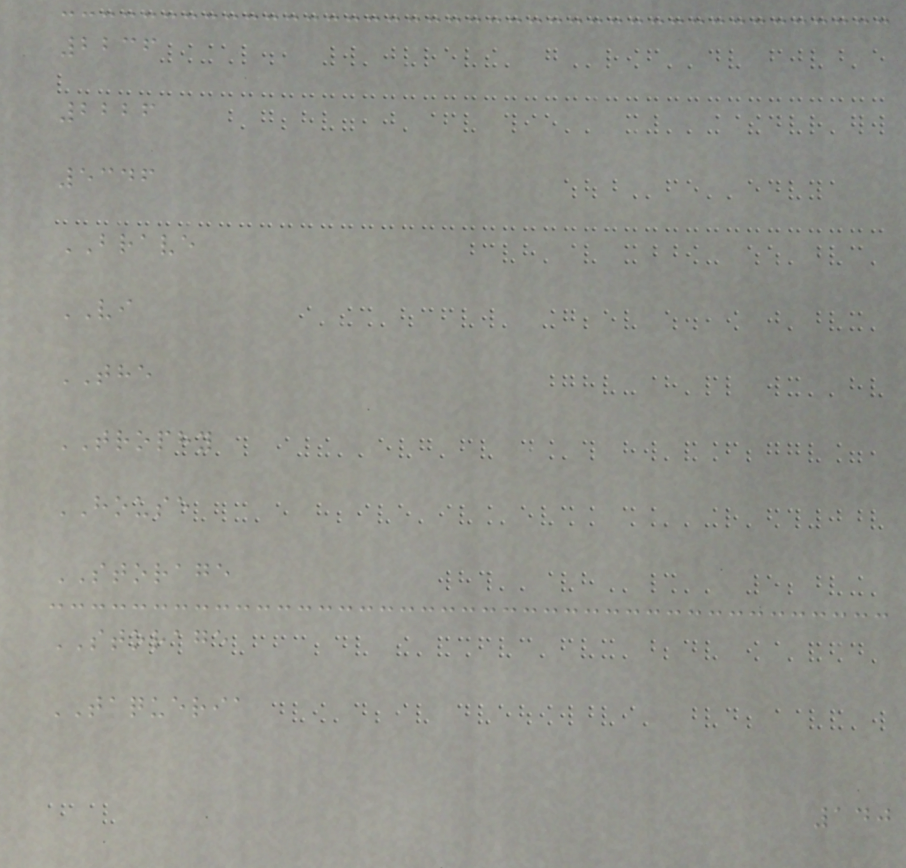2236
2226
5346
BRAVE
VI
THE
TROPHY
HOUSE
STORAGE
STORAGE
TAQUERIA
140
